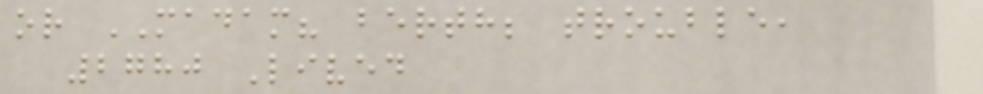or MADAM? berth; trouble,
2780 Lived
